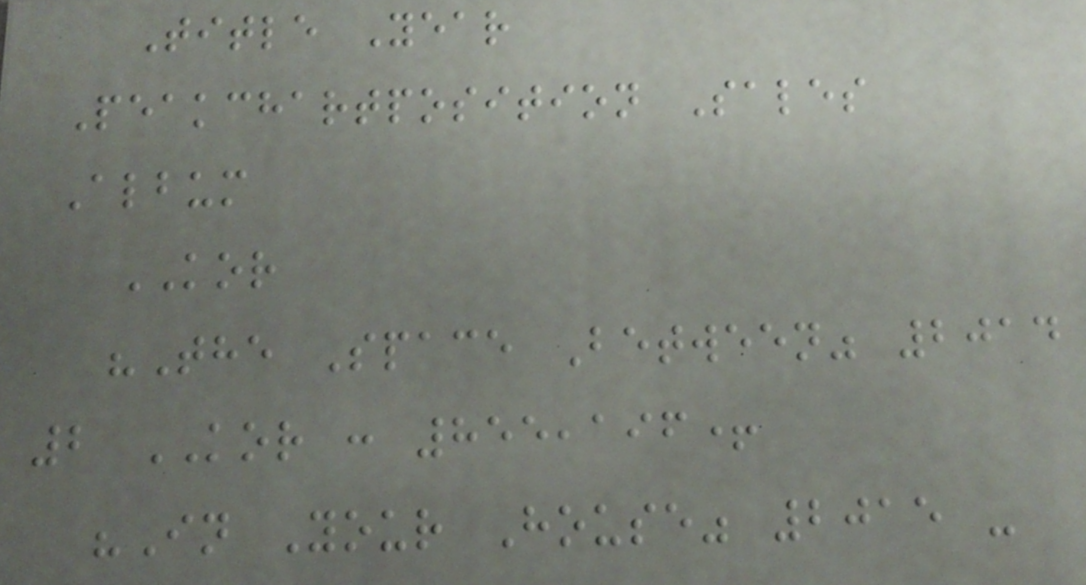Title Year
Peakchartposition Sales
Album
KOR
"The Space Between" 2014
2 KOR : 855,196+
"In Your House" 2015 -
